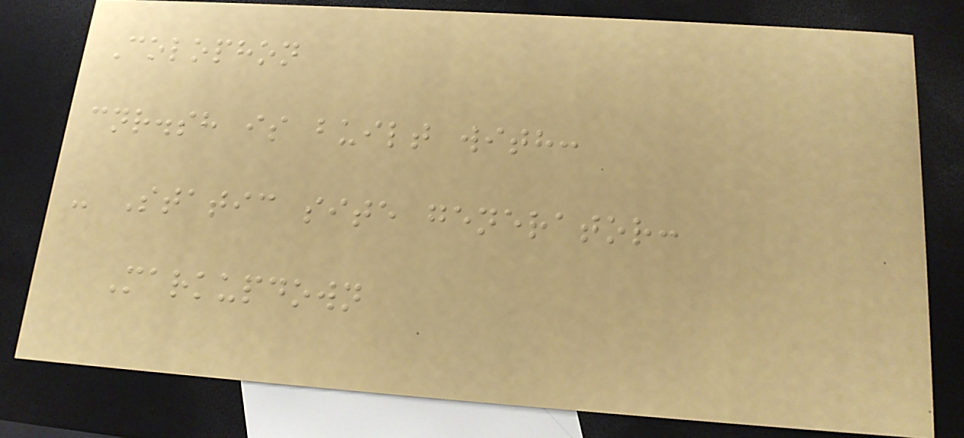Colophon
cnr.sh is built with:
- Static site generator:
Markupdown
